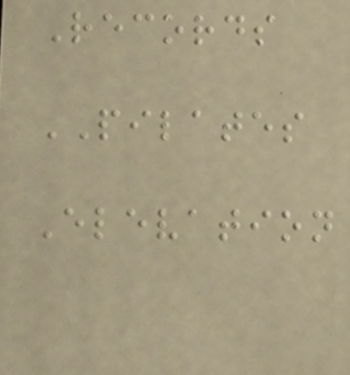Records
PILATES
Elevation
